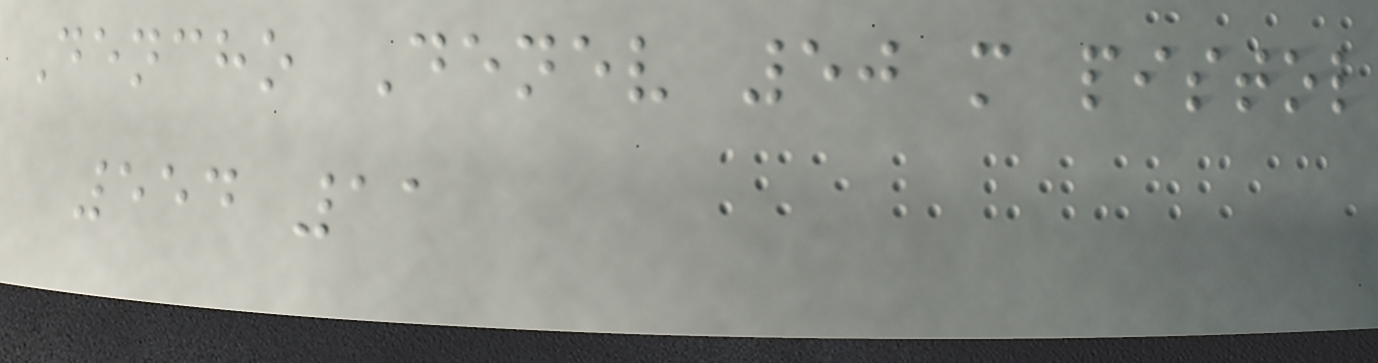Dencho Denev 50 m pistol
554 11
